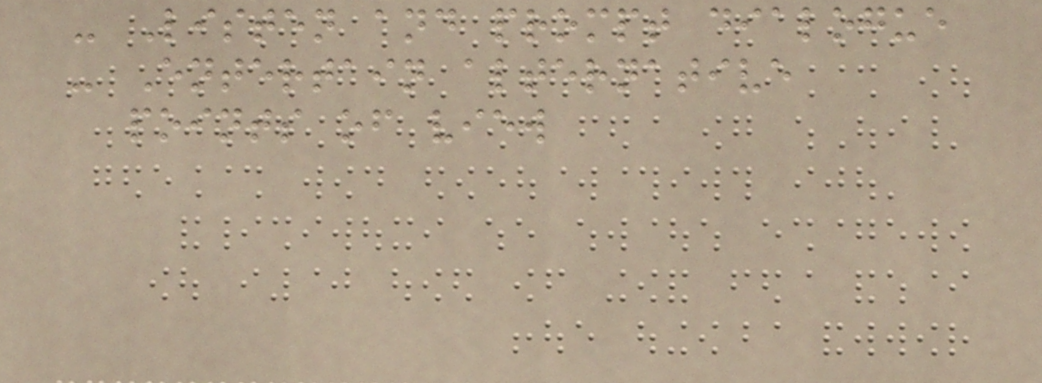- Listen and prompt dialogue
- Entertain alternative
points of view
